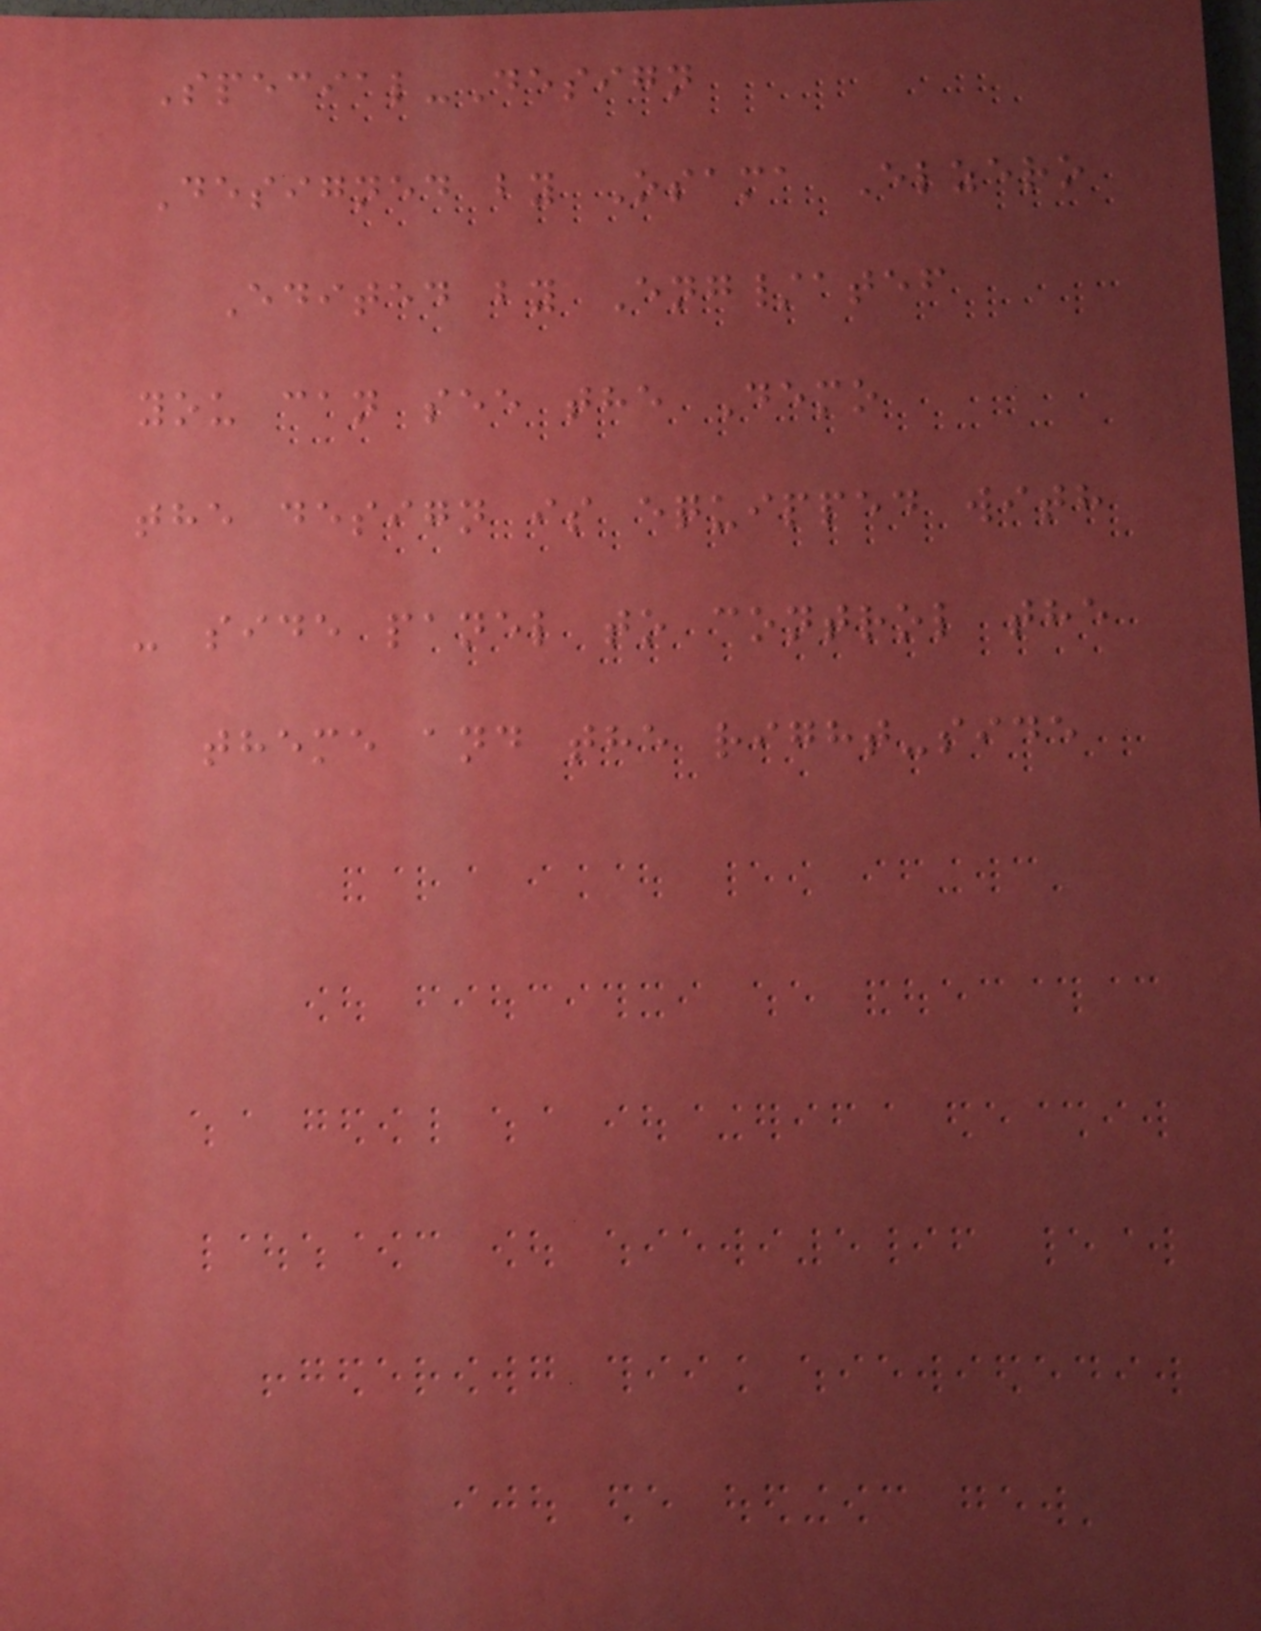Special-Design
Designed by Osama Elzero
Edited by Eng/atef
you can see the Demo
the design is equipped with
- side panel to control the
theme and the right-side
